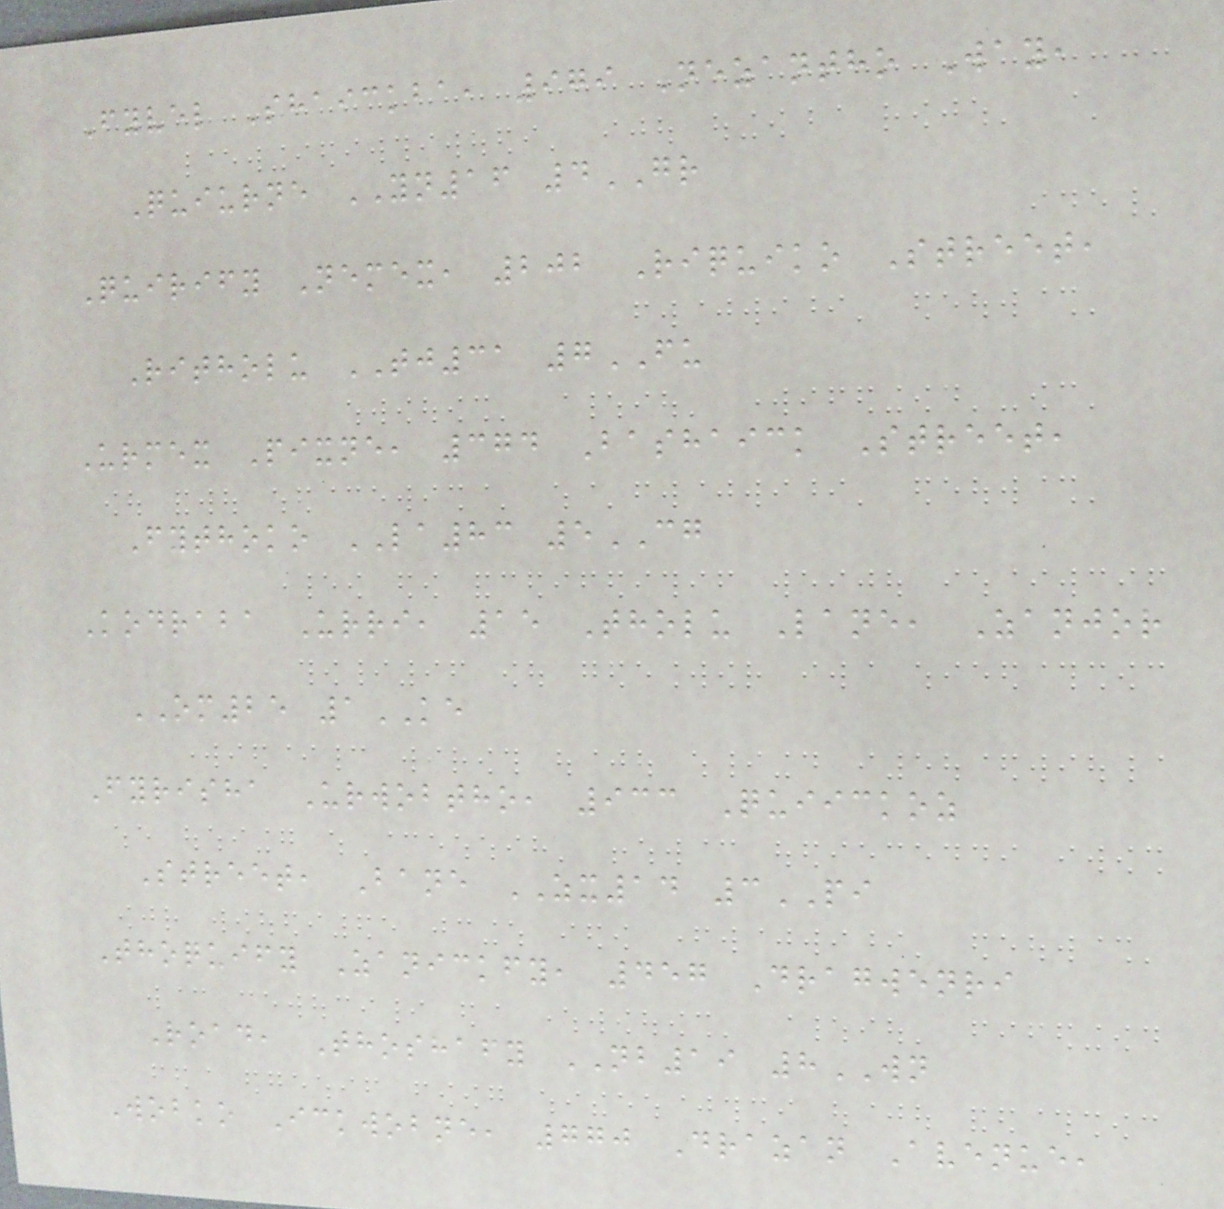Fyvel Shaickba, 979 Nezantho Way,
Quiurne YN16 4GR
Quirify Nemex, 202 Riquiko Street,
Ritholu TJ31 7FU
Urmex Pixne, 374 Bashaick Street,
Fythoko LA83 5CG
Kodraba Urri, 15 Tholu Lane, Zanjor
OM25 1KE
Fyrisha Urwobtho, 933 Quiickoz
Street, Bane ZX14 3PI
Thoquify Zanickfy, 457 Dragwenri
Road, Thoshafy NB19 8WN
Wobko Ickwobne, 770 Drazan Avenue,
